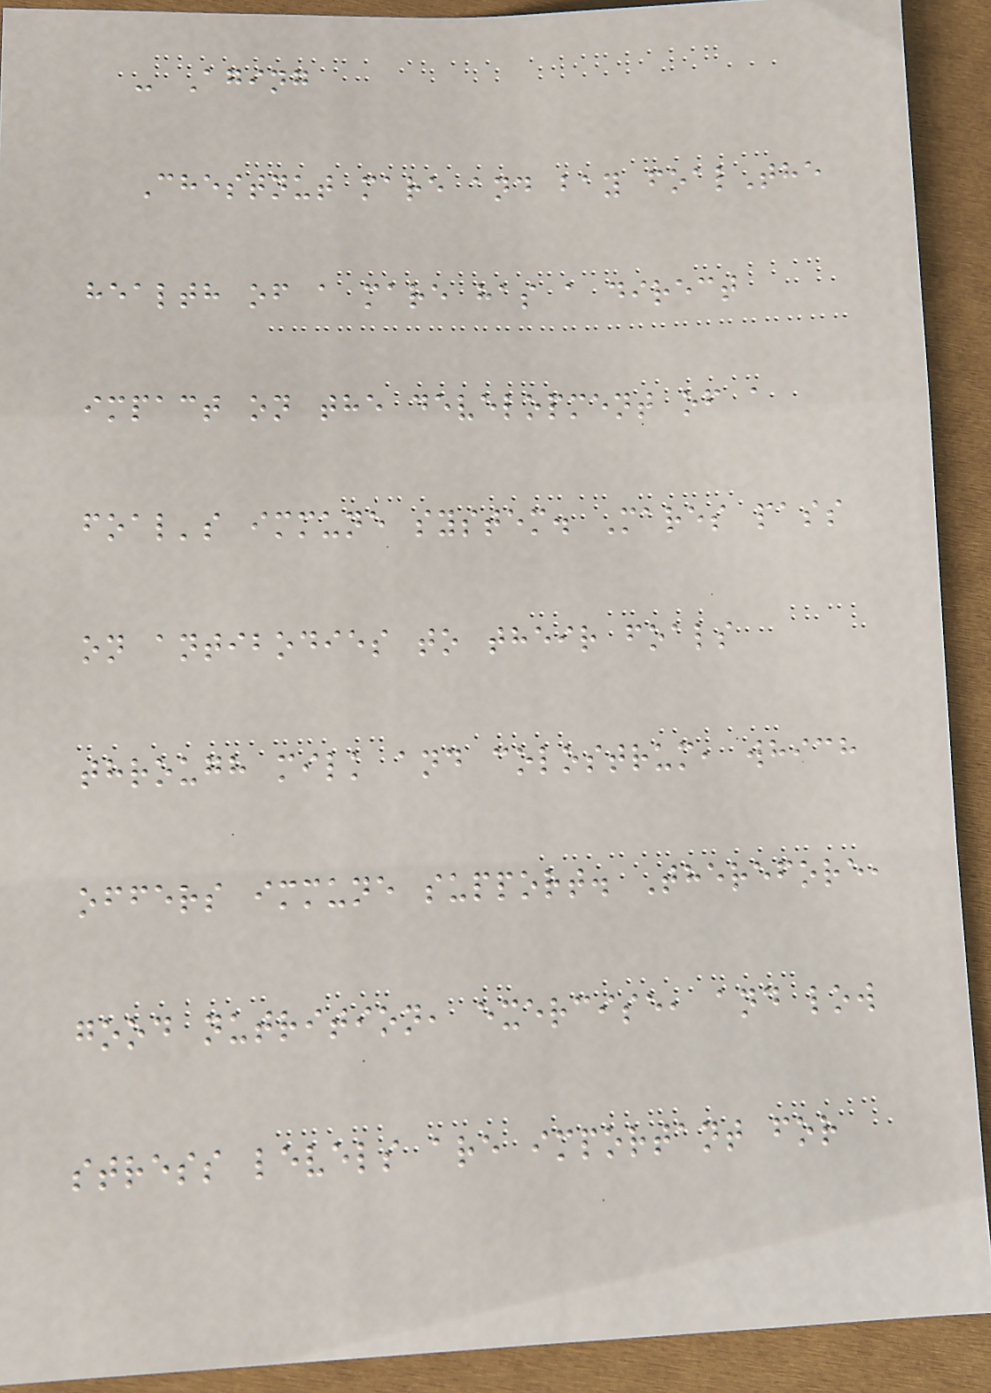- Aging
Chestnut mare and bay foalThe
health of a mare has a direct
impact on the development of a
foal's immune system. Mares pass
on antibodies to their foals
through milk and colostrum, which
offers immune support. Therefore,
good nutrition, exercise, and low
stress levels are important for
